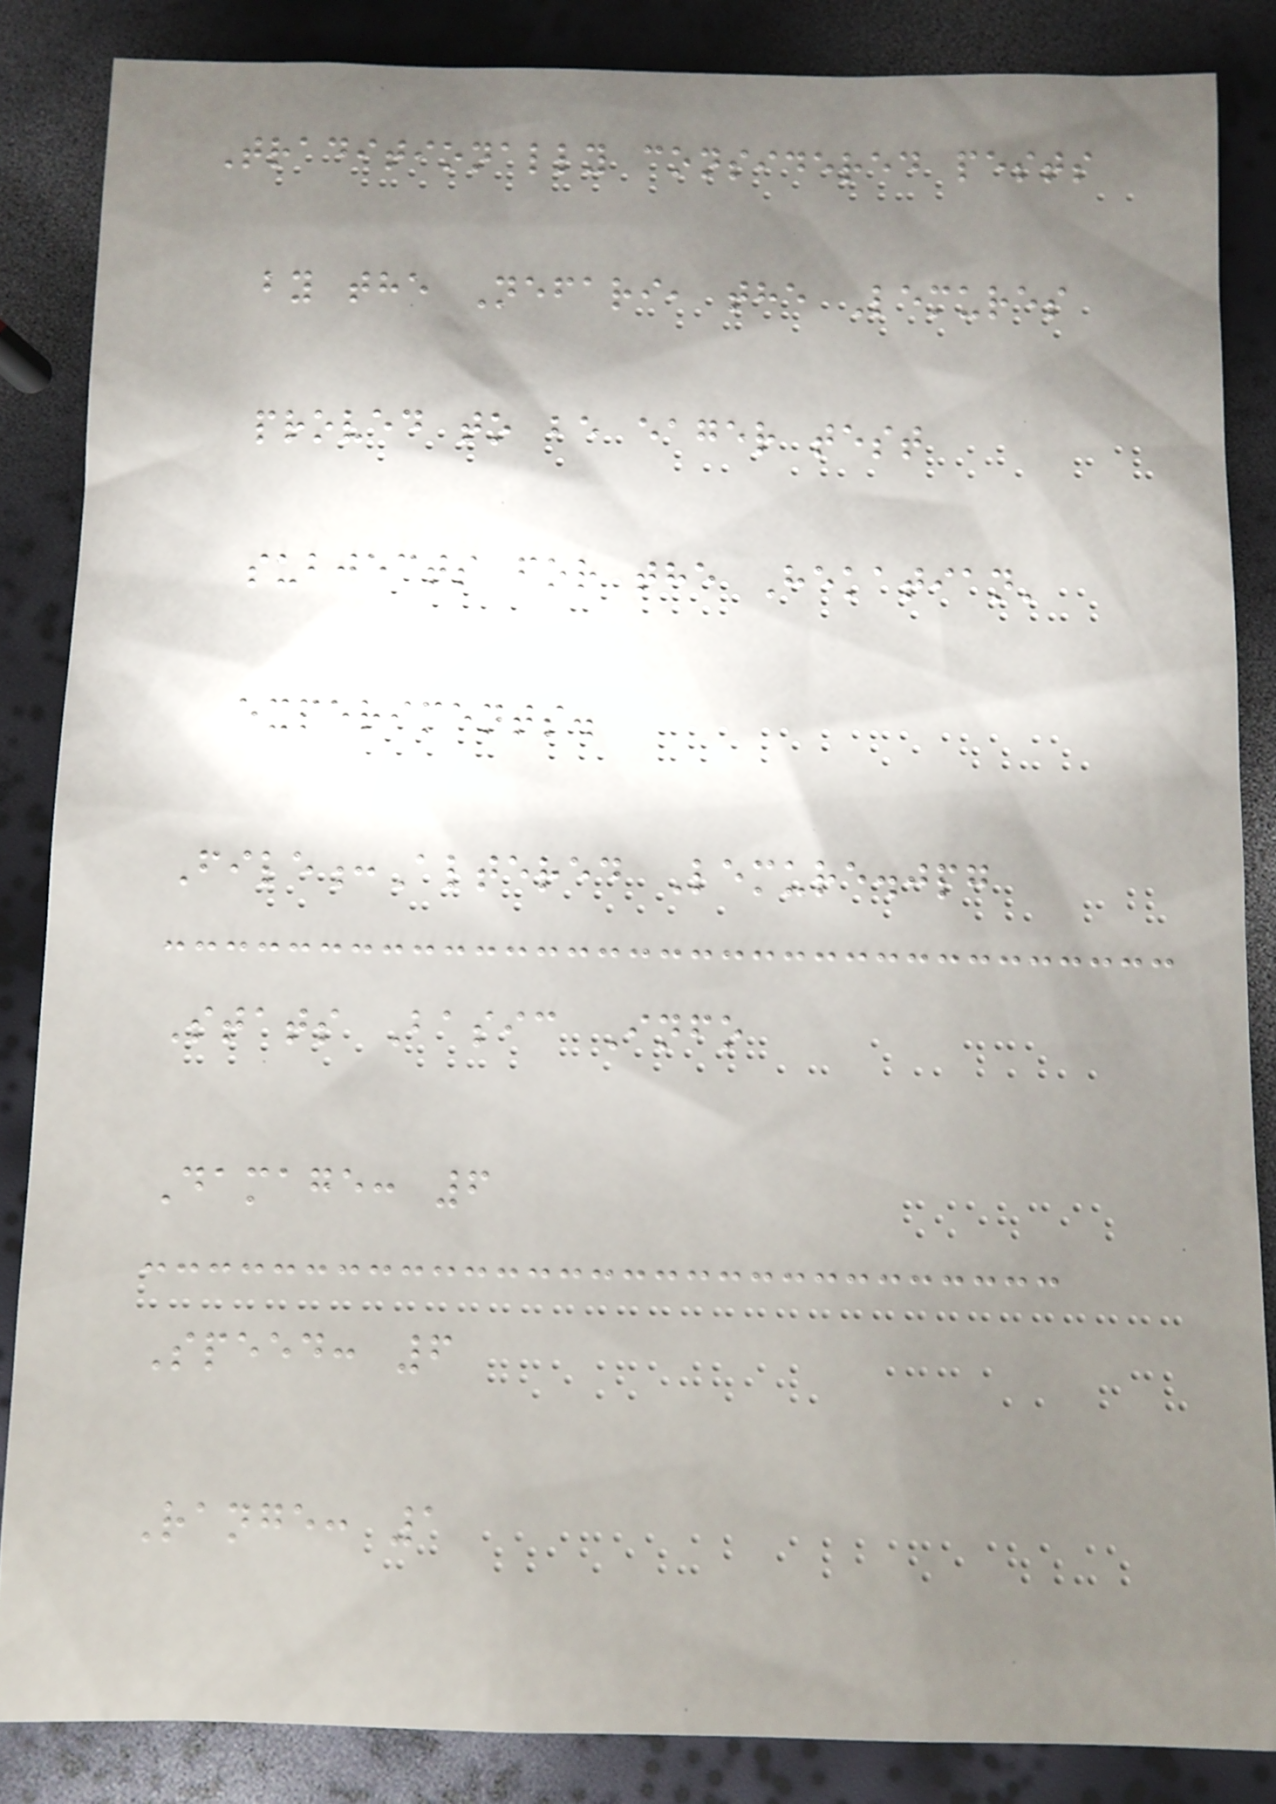Traditionally considered pests
by the Nefari, the Lemures
proved to be eager test
subjects for the Hekatian'
experiments.
File:Altered Lemure.jpg
Stats Basic Info
Damage: 6
Speed: 6
Range: 1
